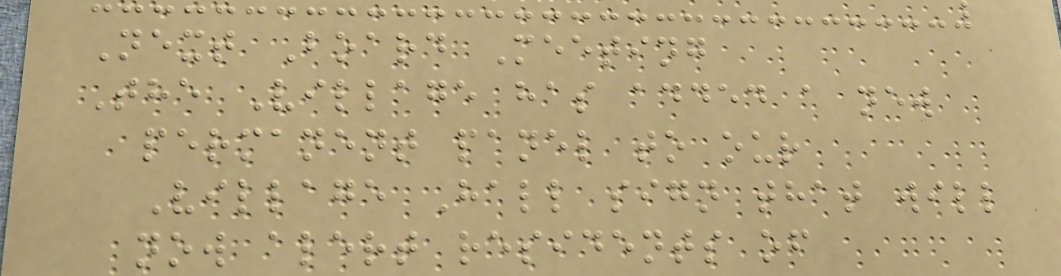Next Board Meeting
The Village has added a new
permanent panel to our
Village Hall sign that will
now alert residents of
